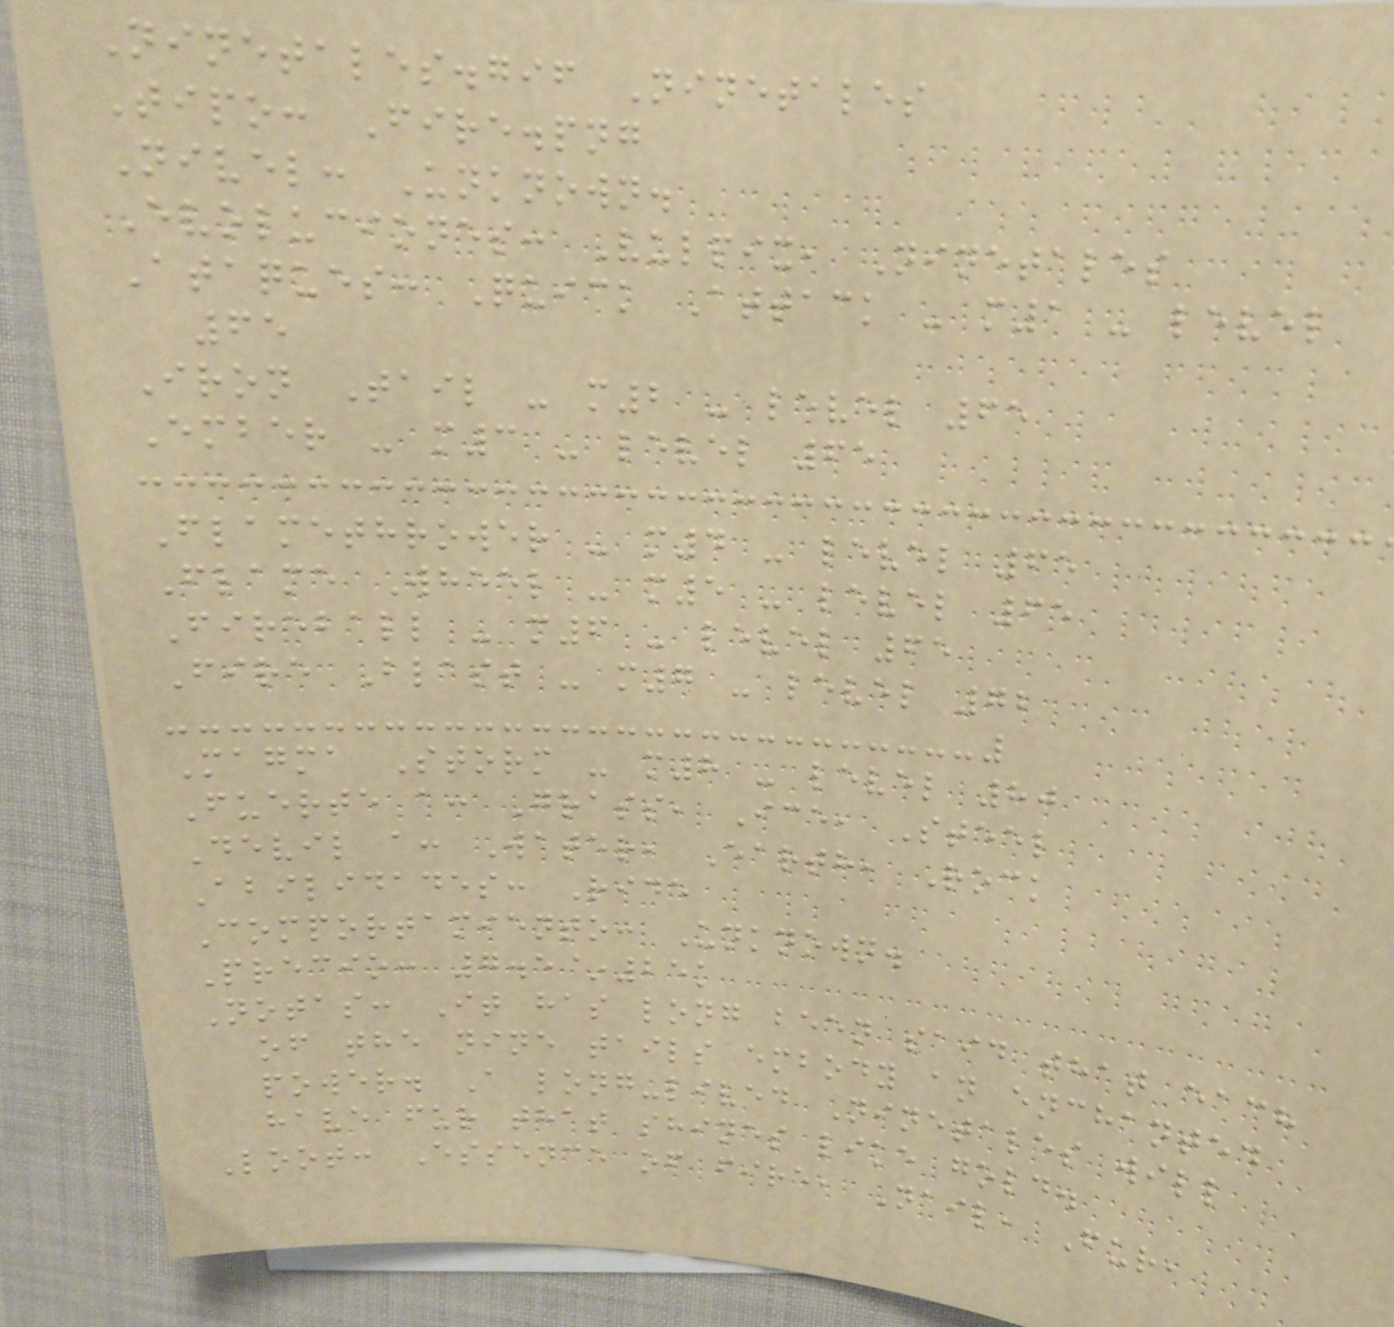Ninetales.gif Ninetales
Tipo: Fire.png
Nivel: Unknown.
Evoluciones: Vulpix, Ninetales
Ataques: Quick Attack - m1 - level
65
Iron Tail - m2 - level 65
Ember - m3 - level 65
Flamethrower - m4 - level 65
Flame Wheel - m5 - level 65
Fireball - m6 - level 65
Fire Blast - m7 - level 72
Magma Storm - m8 - level 80
Fuerte a: Grass, Ice, Steel
Devil a: Water, Earth, Rock
Abilidades: Ride
Comportamiento: Unknown.
Precio: 7.5~25k
Notas: It has long been said that each
of the nine tails embody an enchanted
power. A long-lived Ninetales will
have fur that shines like gold.
Loot: Essence of fire, Nail, Fur,
